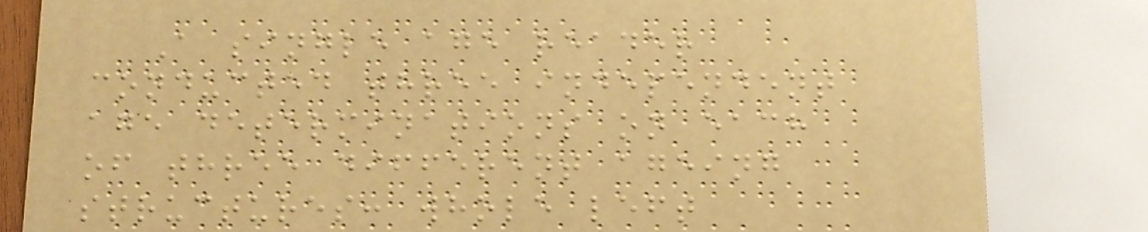A single age reader
conducted three independent
age determinations on each
of three different ageing
structures: whole left
